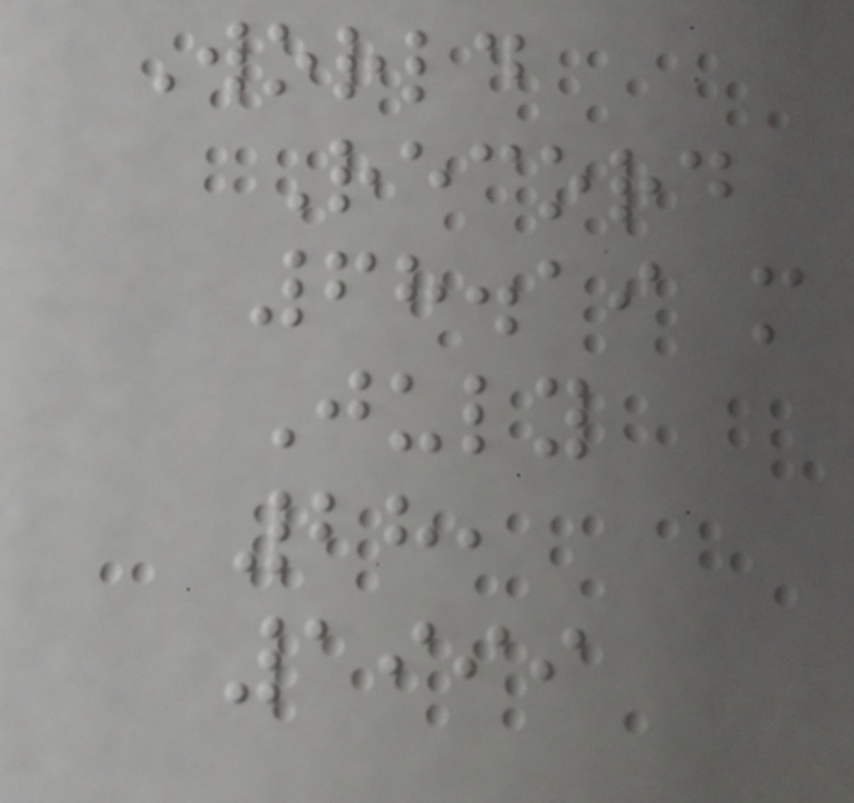World
Record
68.19 m
July
28,
1999
